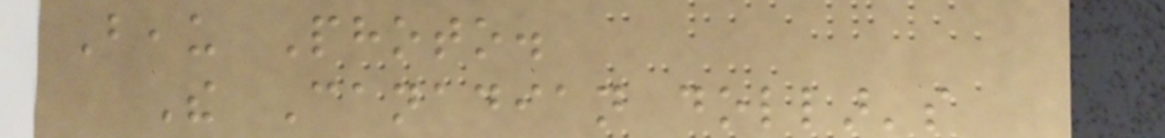Beau Photo.
The Canadian dollar's
